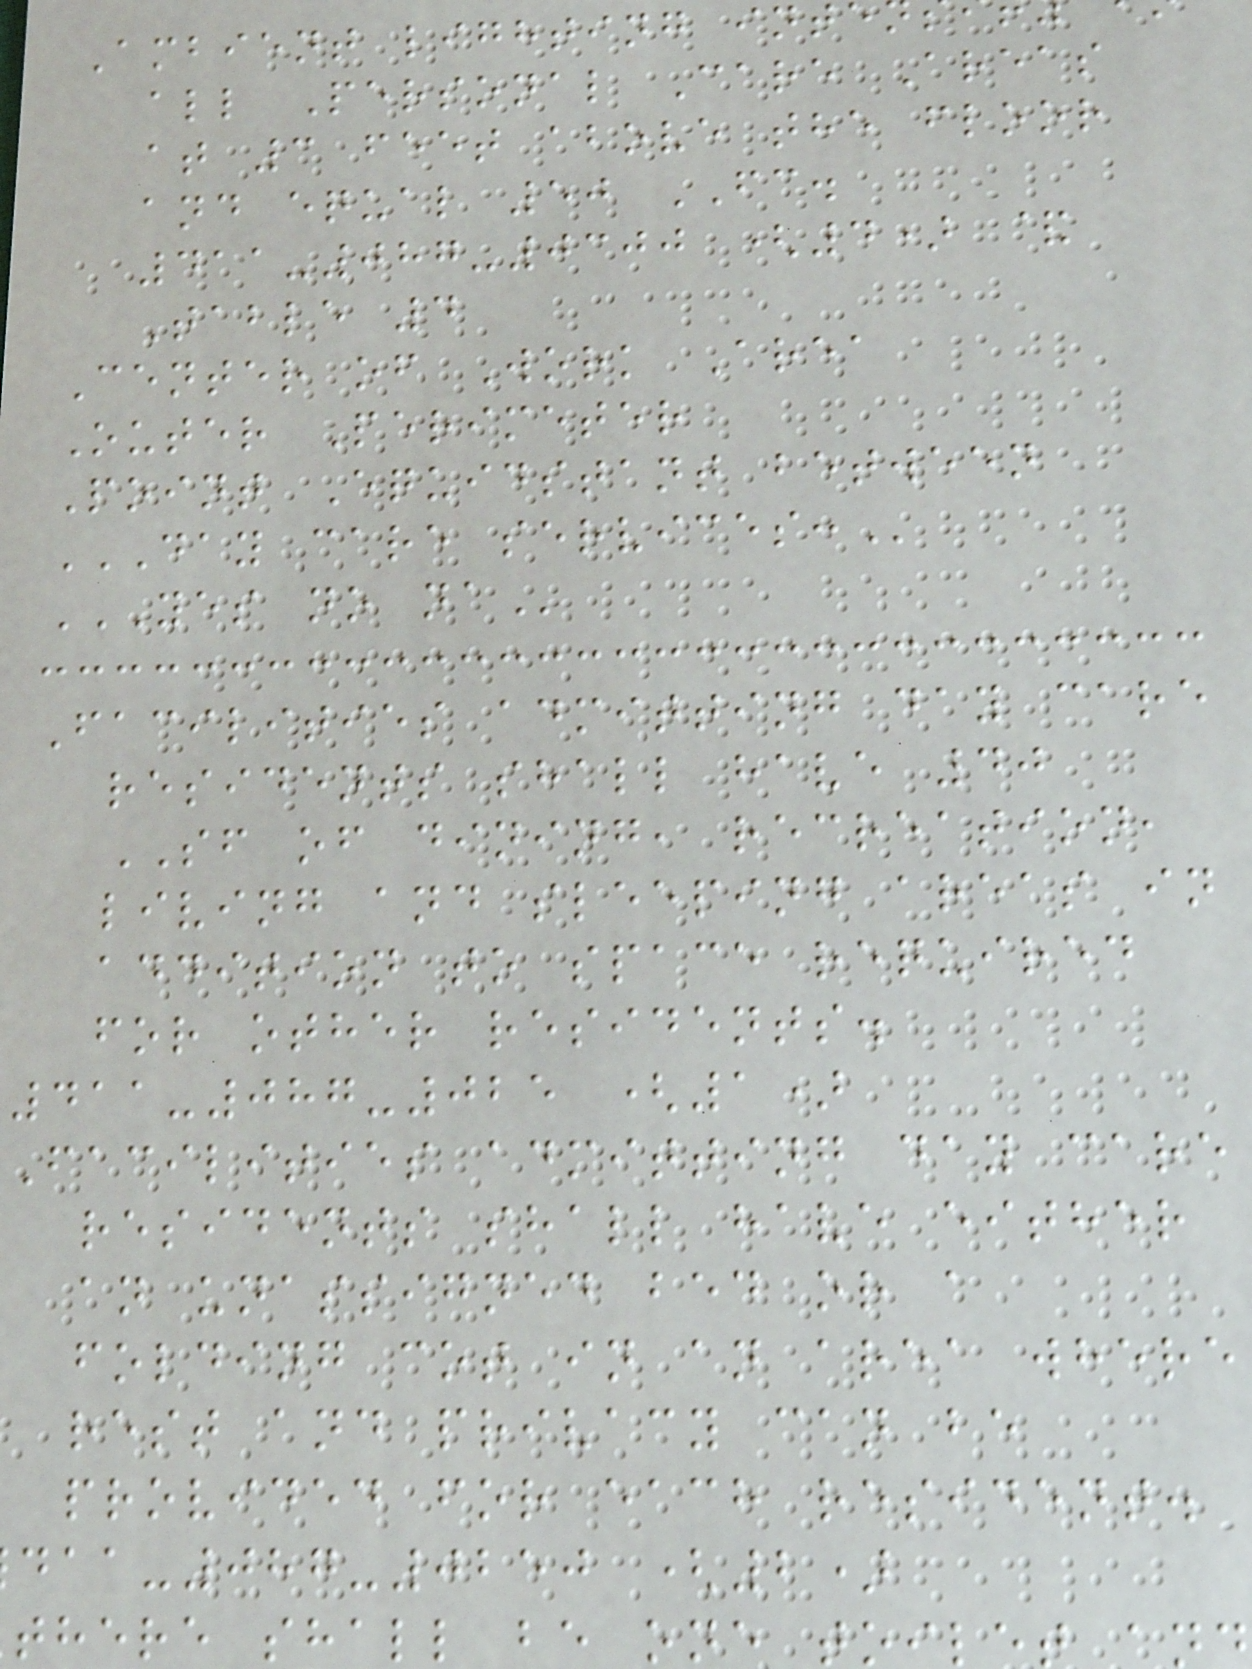Ambient lighting int
all Personal Care Areas
at 3 feet above the floor
and equal 50 FC.
411-087-0300 (4) &
Table 4
Center of Work Area
Outer Perimeter
Point Equidstant between
DAY CARE SERVICES:
YES NO NA
Facilities admitting day care
residents shall have 40
SF of dining, recreation,
living and sleeping areas in
addition to space required
for other residents.
411-087-025 (1)
Facilities admitting day care
residents shall have either
an unassigned bed or a
folding cot in an area where
rest and privacy can be
provided for each resident.
-087-0250 (2)
there shall be one toilet
